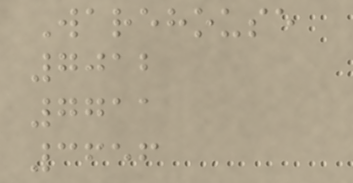Warehouse
7012
7711
3656
